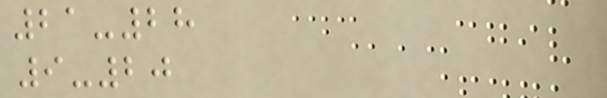21-28
9-20
